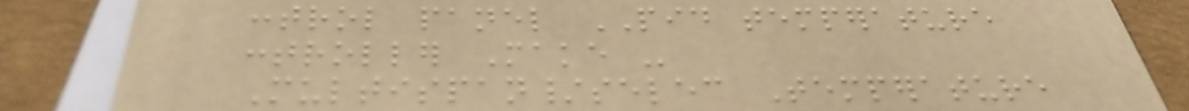control panel PID temperature
controller Make -
Multispan/selec Temperature
